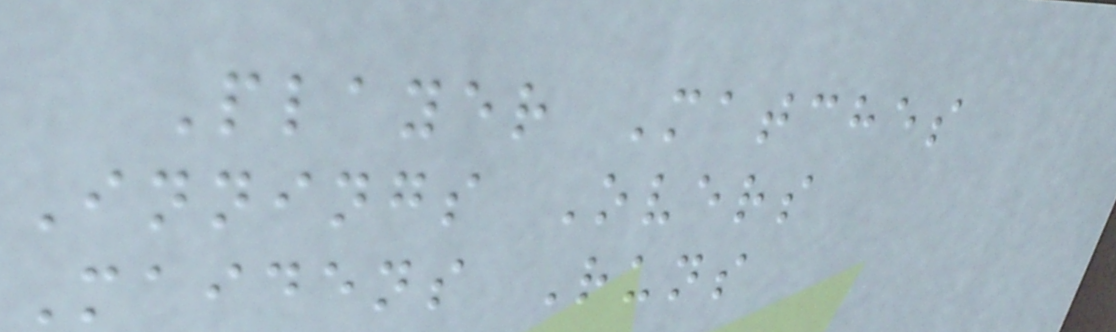Player Matches
Innings Overs
Maidens Runs
